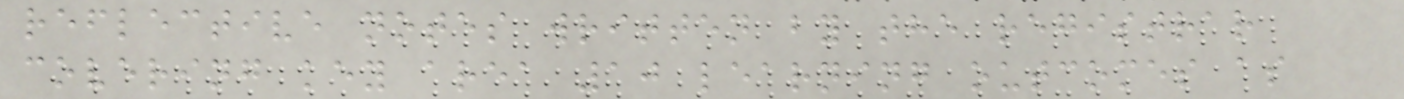reflective notes written by the registrar
covering key area 10 learning outcomes as
